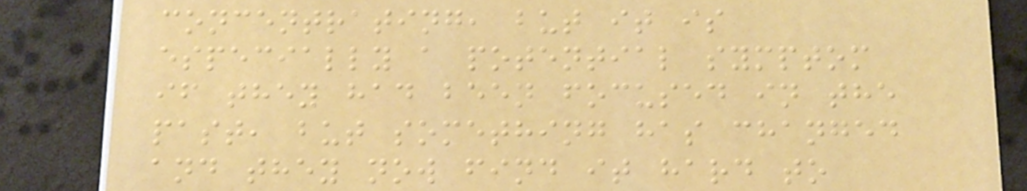concentrating, but it is
especially a potential symptom
if they had been focused in the
past, but something has changed
and they now find it hard to
